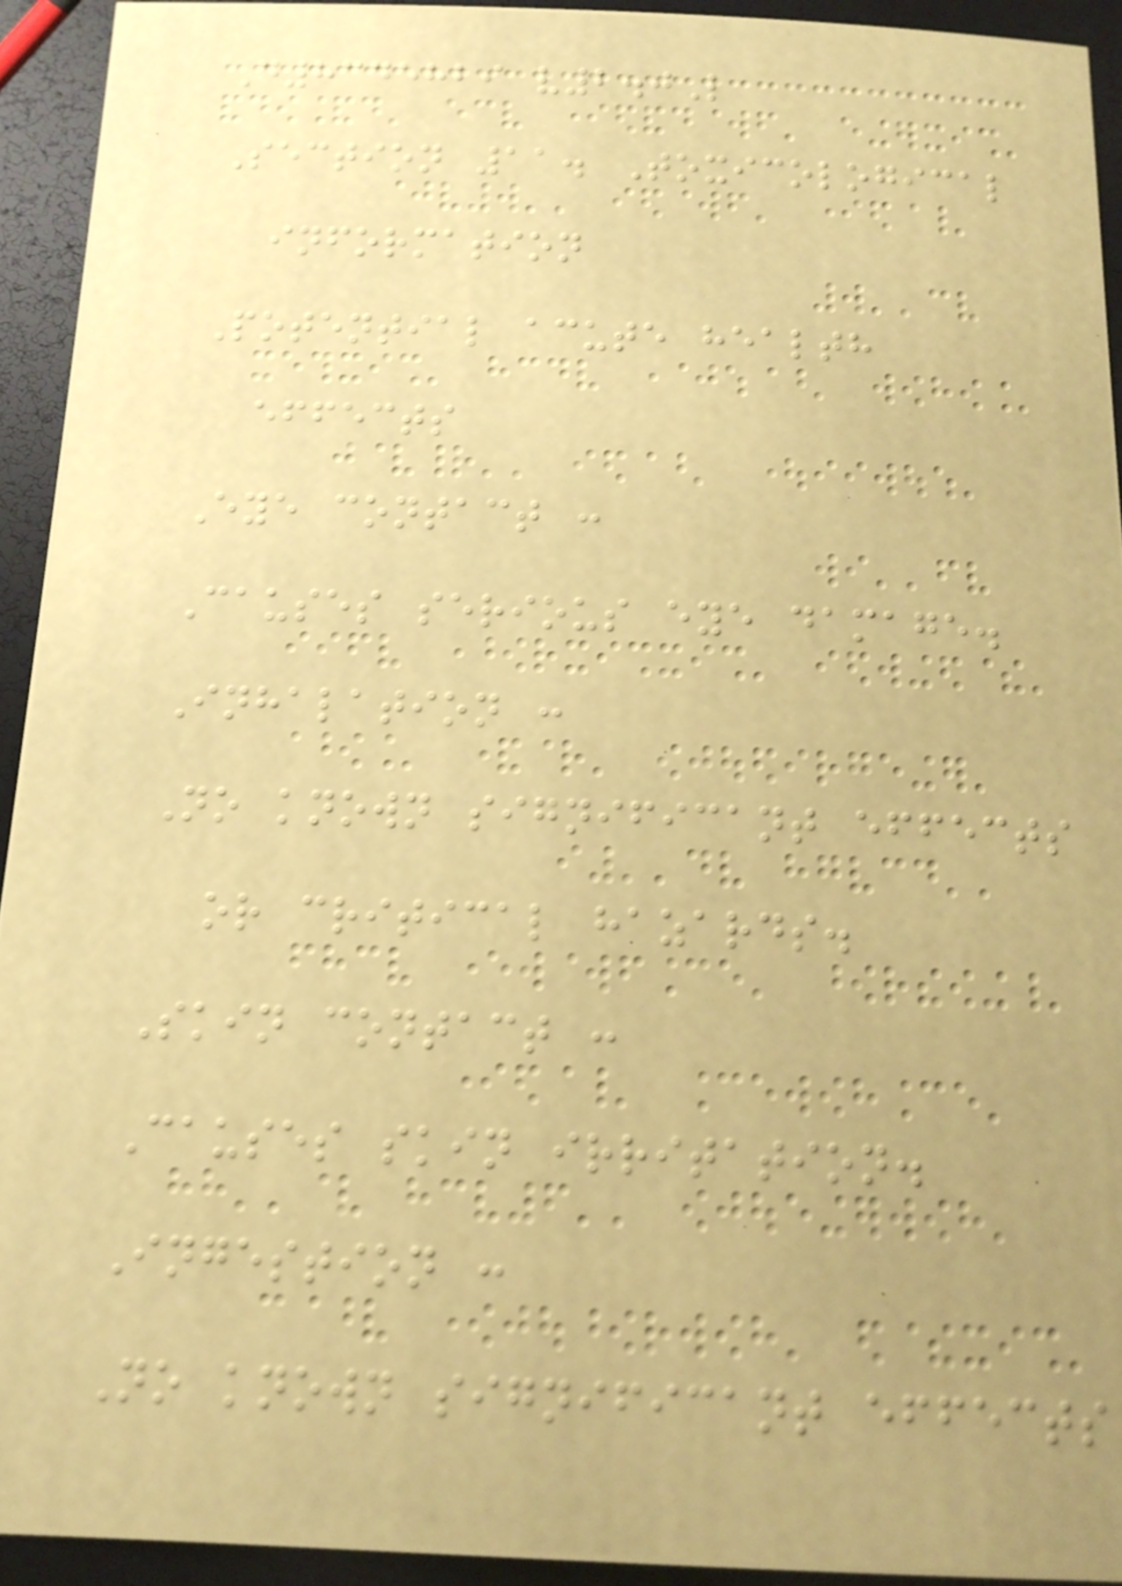D8345829 v2.0L
Section 11. Toxicological
information
Potential acute health
effects
Eye contact :
Causes serious eye damage.
Inhalation :
No known significant effects
or critical hazards.
Skin contact :
Causes skin irritation.
Ingestion :
No known significant effects
